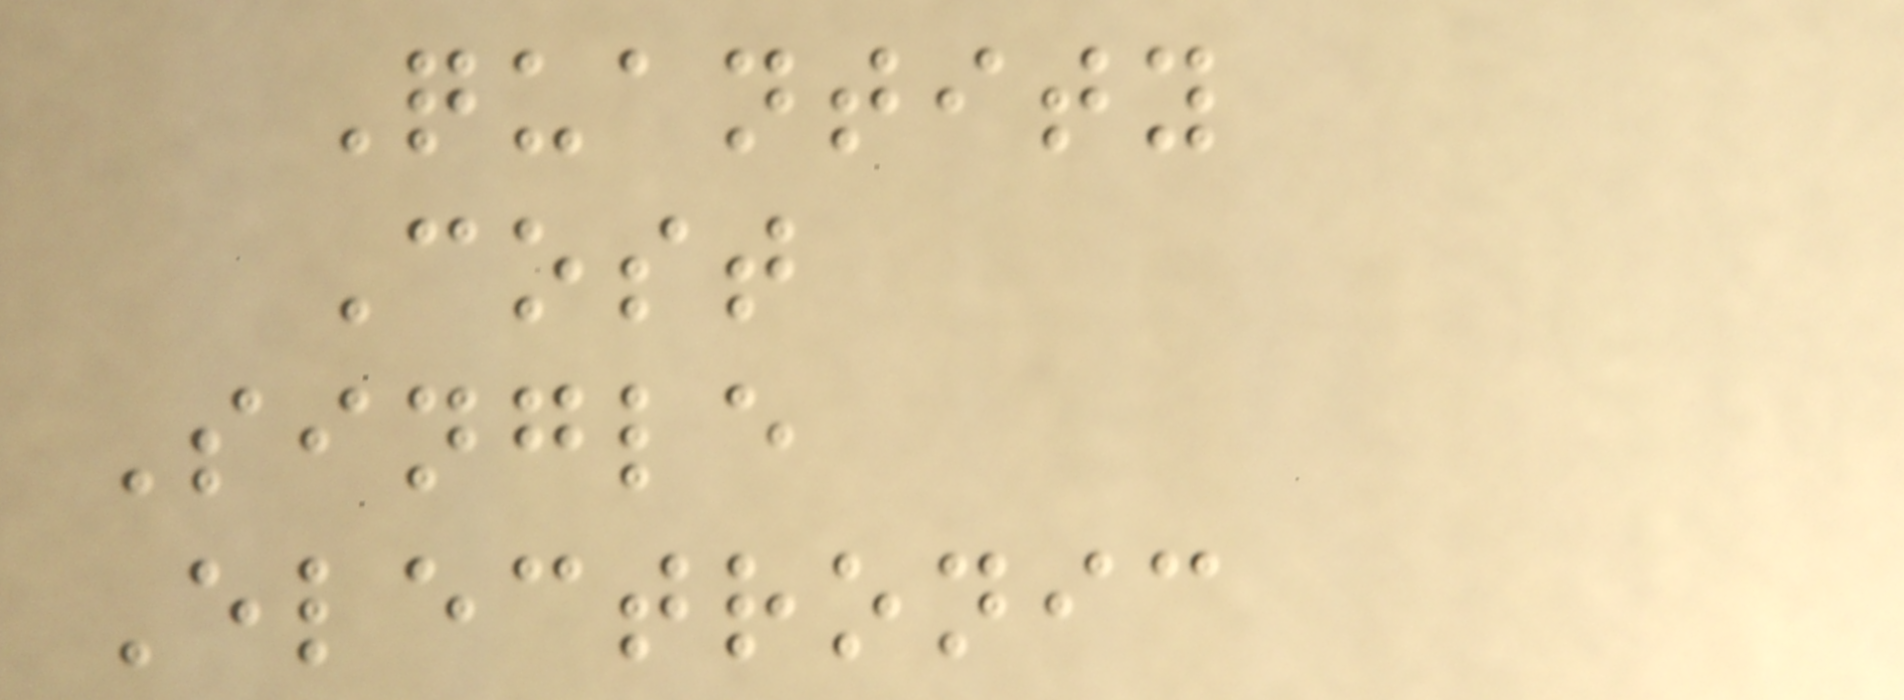Quantity
Cost
Single
Electronic
